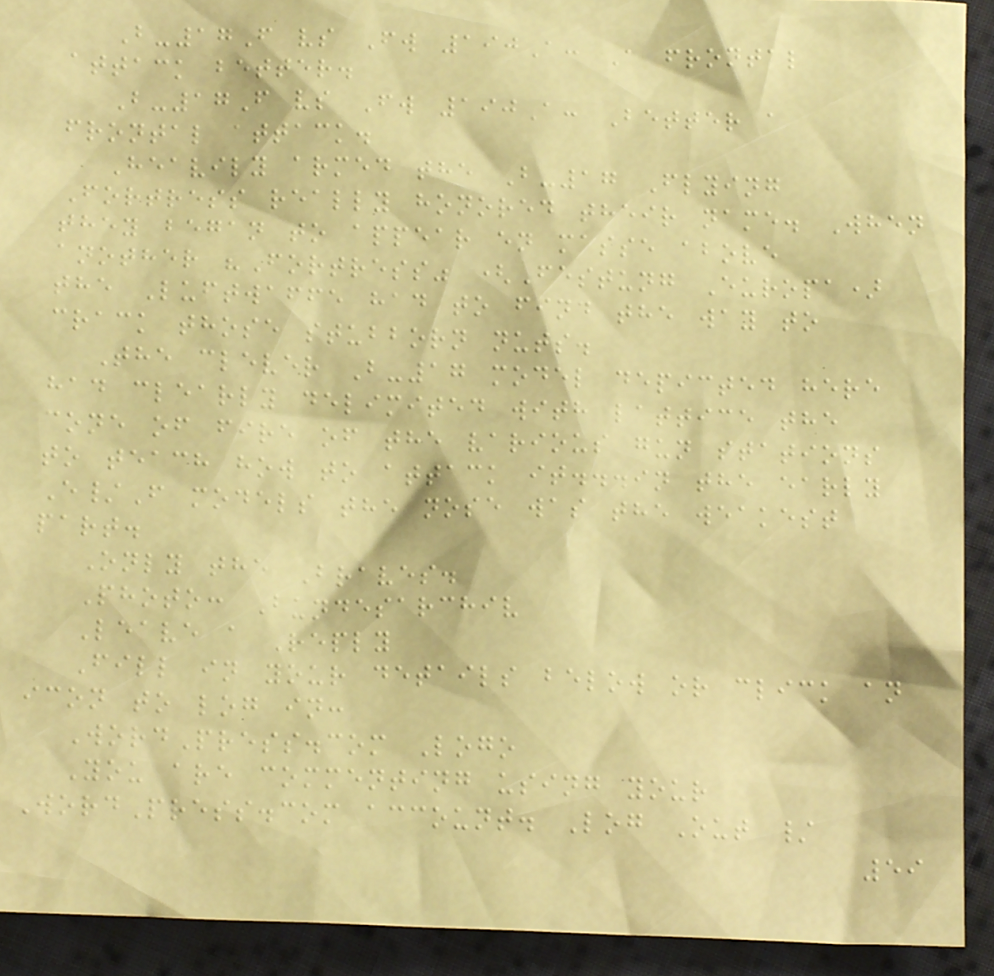B-17F vs Fw 190A: A frontal
attack better.
B-17F vs Fw 190A: Better a
frontal attack.
Heavily armed the B-17 Flying
Fortress really honored their name. When
they began to appear en masse above
another "Fortress" (Festung Europa)
the Luftwaffe had to find the way to
crack those stubborn nuts.
The clever B-17 model depicted here
had clearly delimited with lattice the
cone of fire of the various gun stations
to teach how to attack it...in the early
E/F models the nose was the weakest
part.
Only the Braves.
Photo: Bundesarchiv
Leave a Reply
Fill in your details below or click an
icon to log in:
WordPress.com Logo
You are commenting using your
WordPress.com account. Log Out /
59
